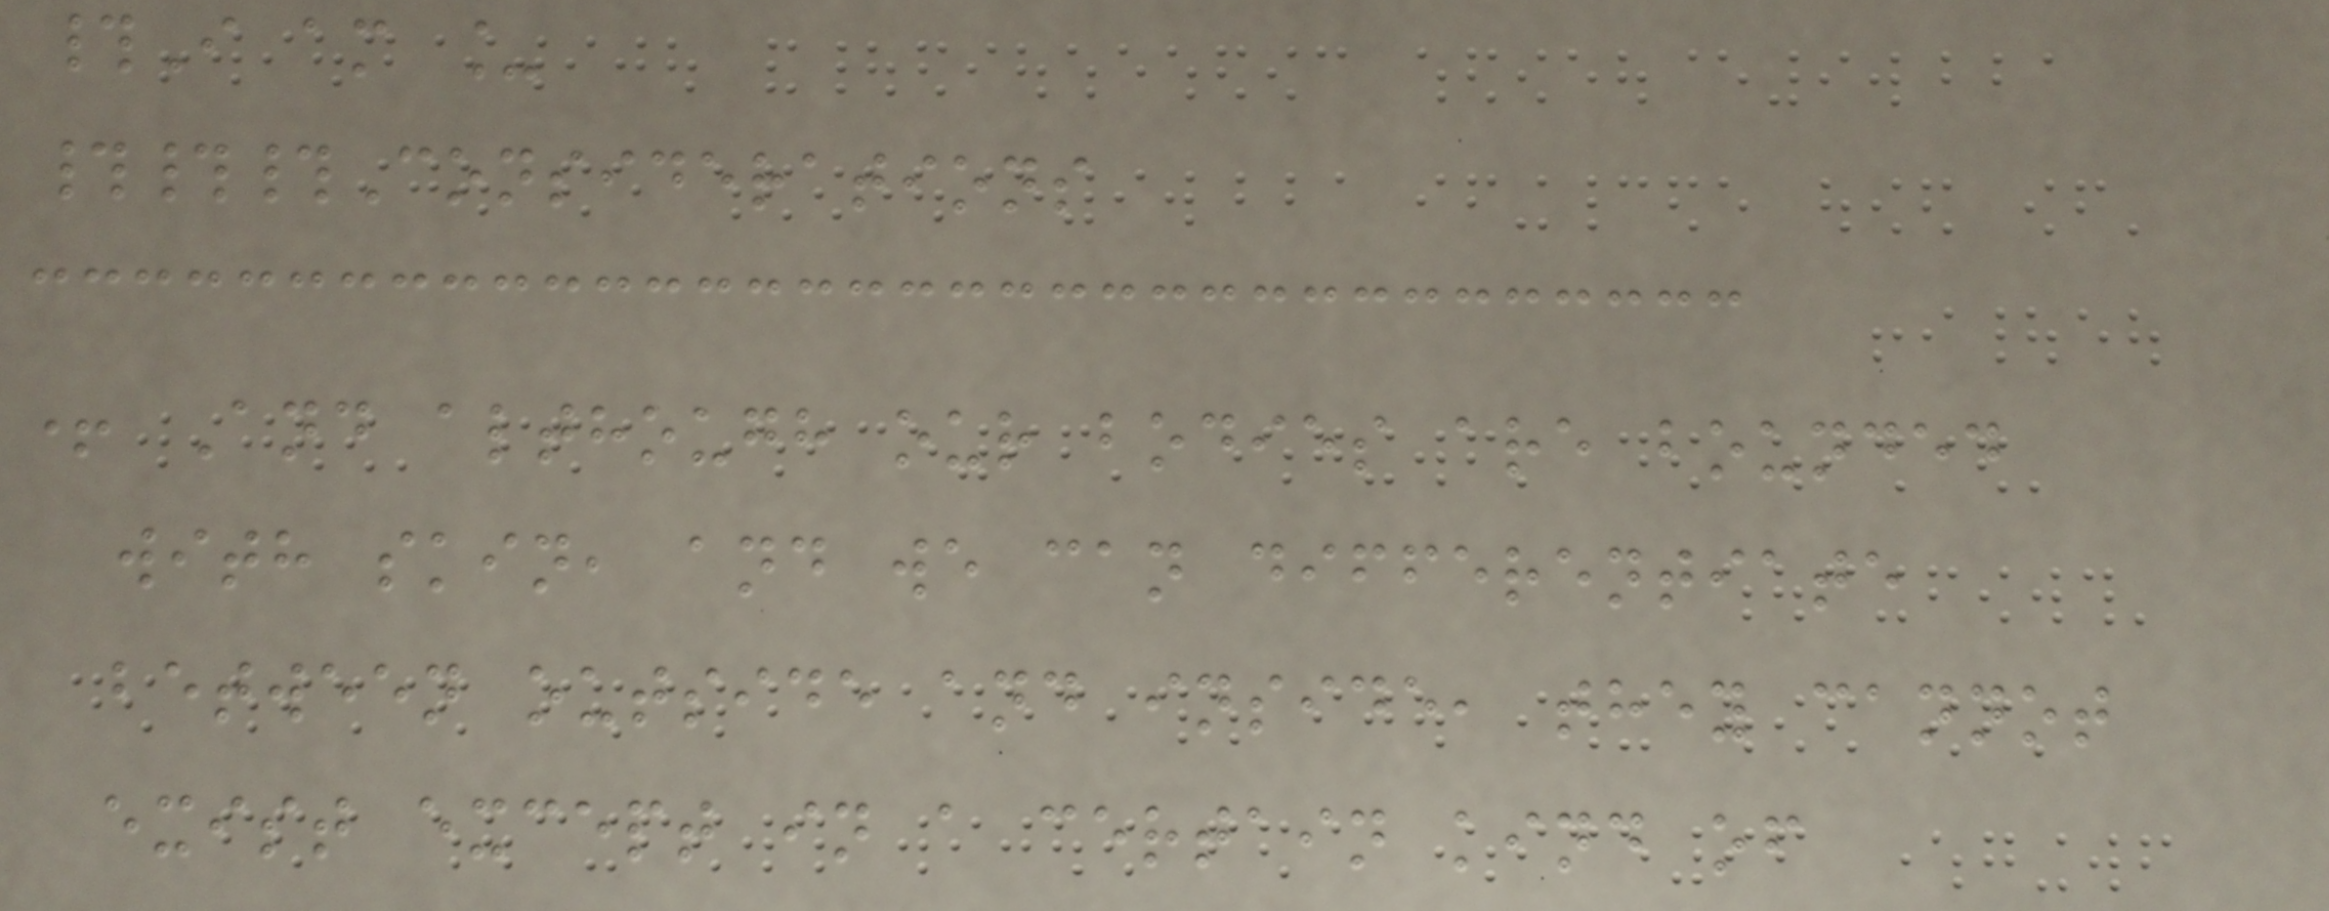#I am _
###Considerations
+ And although our bodies are bounded
with skin, and we can differentiate
between outside and inside, they cannot
exist except in a certain kind of
